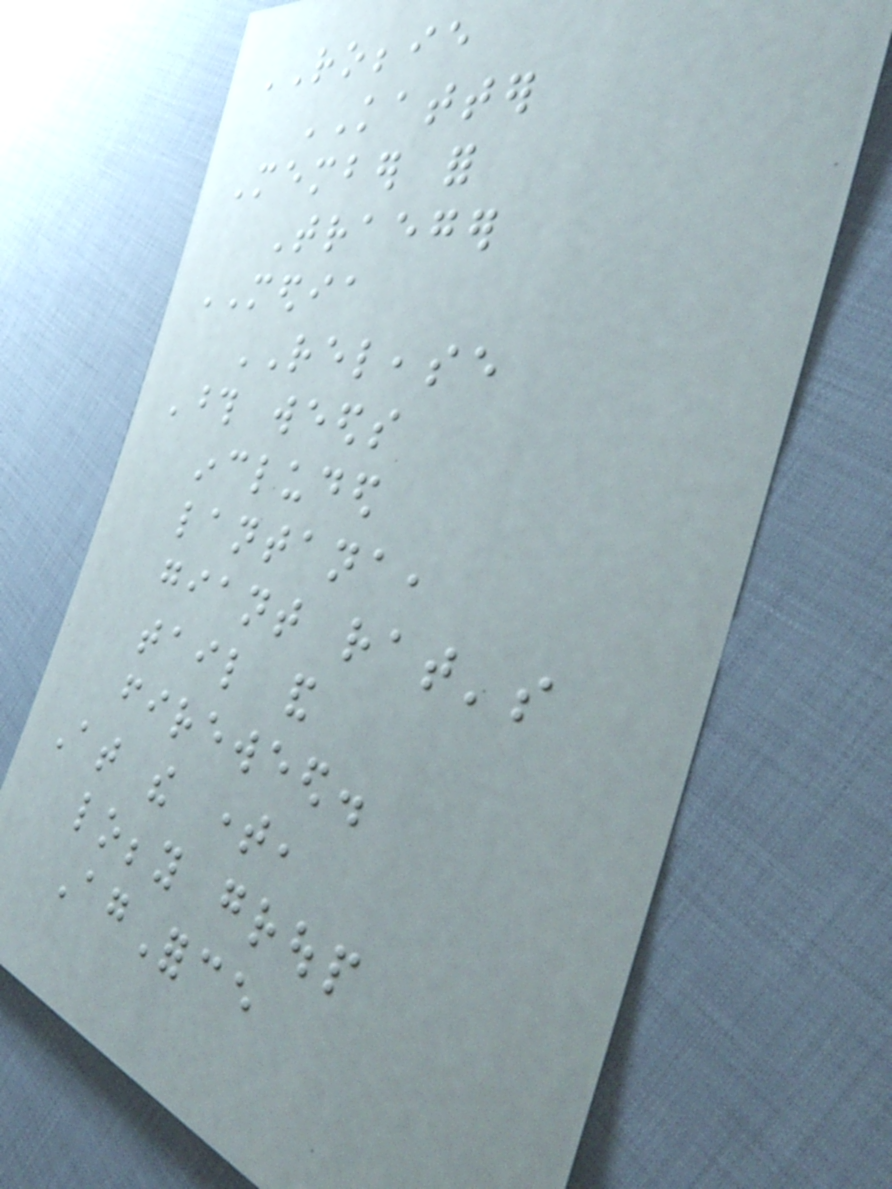ROBBIE
KATTER
Member for
Traeger
MEDIA
RELEASE
Those weeds
included
lantana,
giant rat's
tail and
fireweed.
At the time,
lobby group
AgForce
